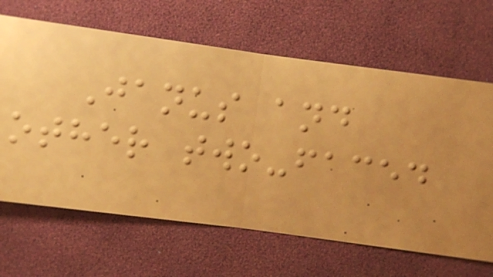Janus and
other two-faced
